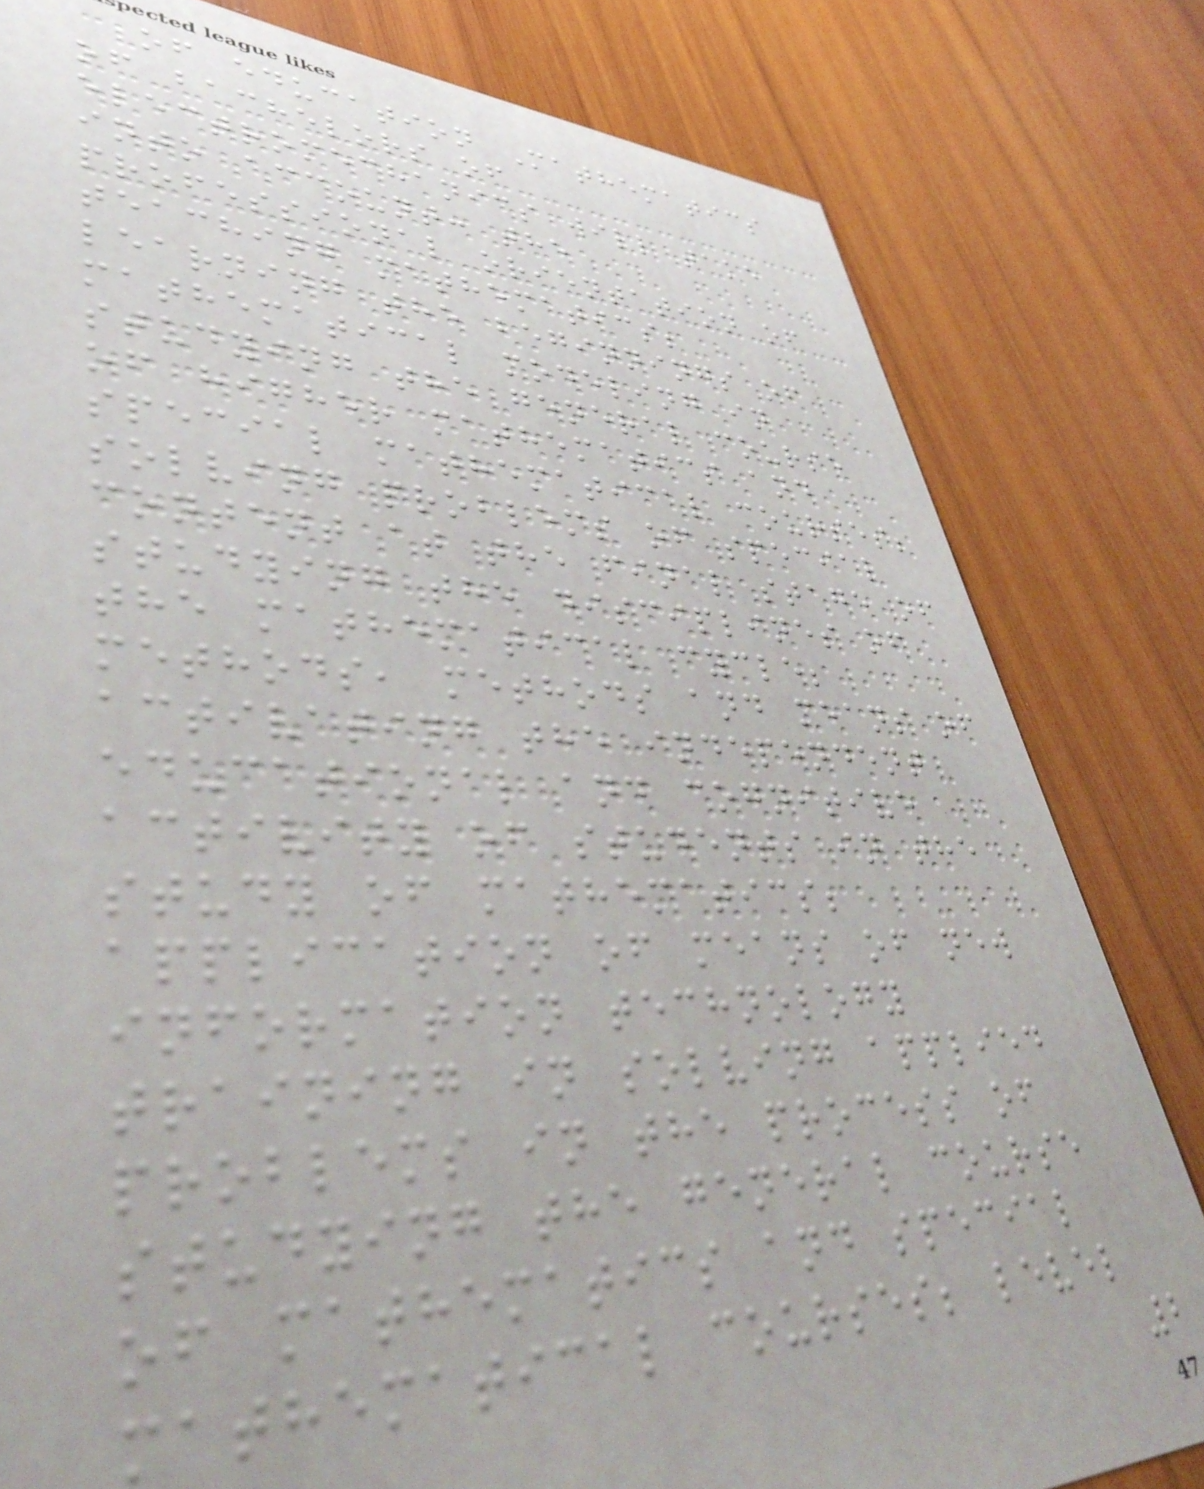of education Mathematics
of bachelors of
electromechanics will take
into account: the
professional orientation of
teaching mathematics;
learning the beginnings of
mathematical modeling in
studying the general course
of higher mathematics and
special mathematical courses;
solving problems of special
content at the final stage of
studying the disciplines of
the mathematical cycle;
methods, methods and means of
activating the independent
educational and cognitive
activity of students in the
study of mathematics;
application of means of new
information technology
training in solving applied
problems in the process of
studying the general course
of mathematics and special
mathematical courses; level
2
